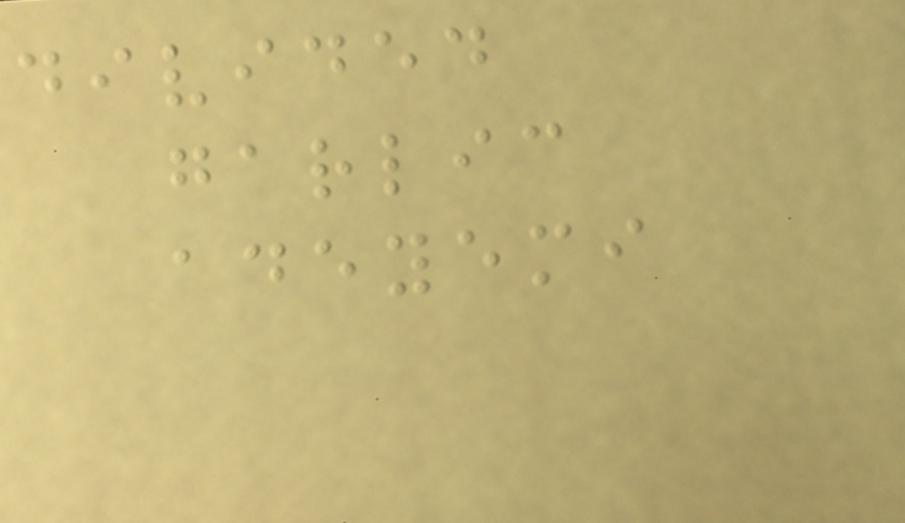divided
garlic
adeyemi
